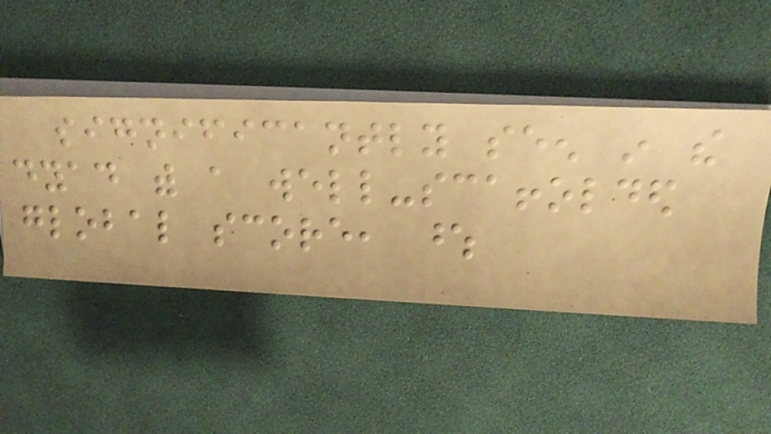significantly seen in the
dyad with a well-scaffolded
global score, whose
